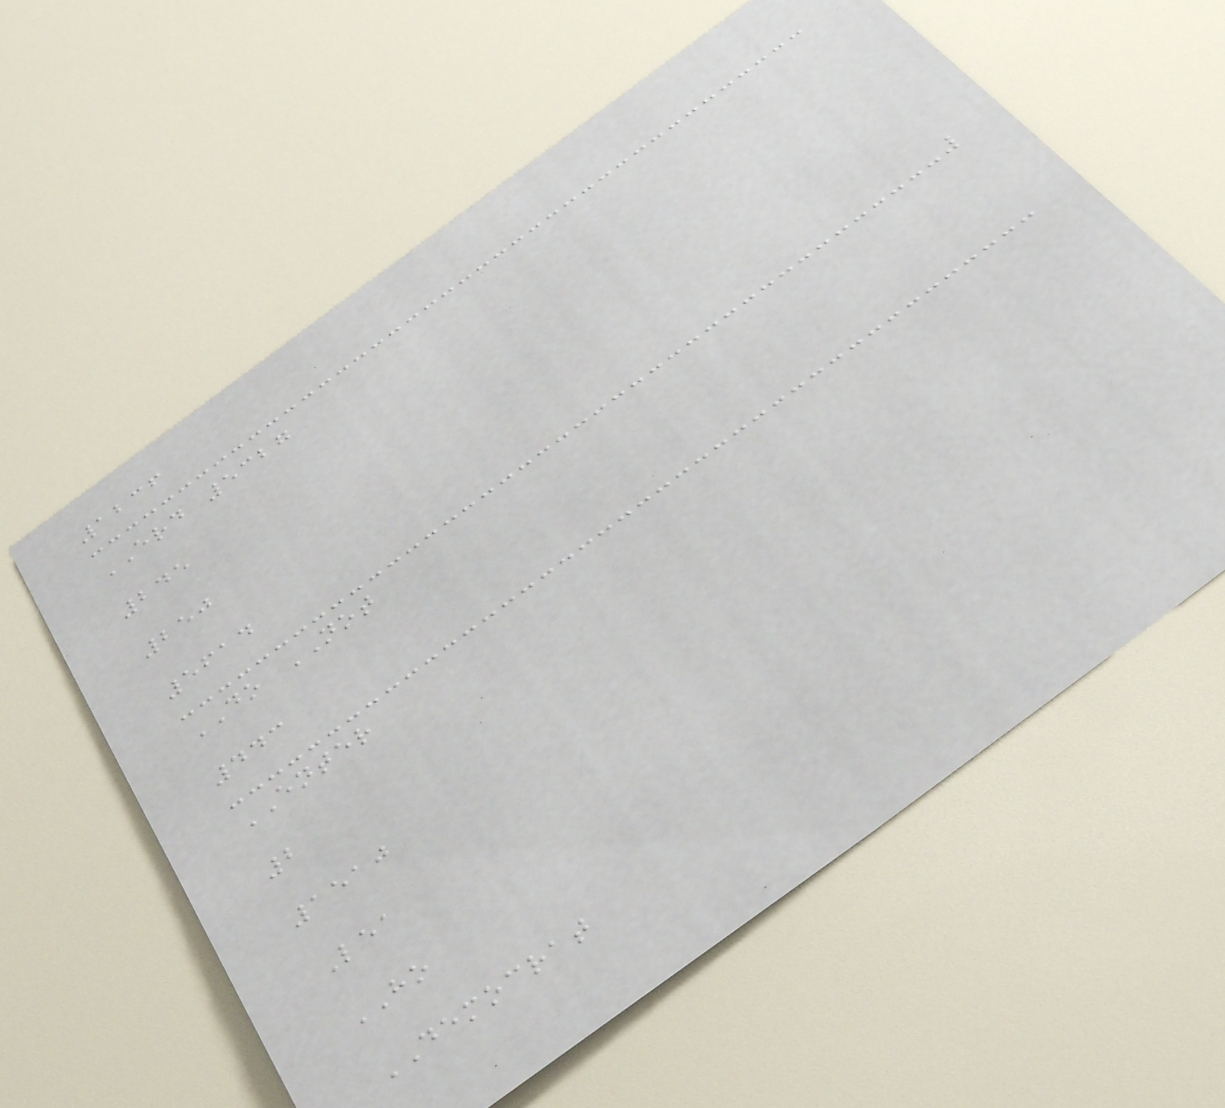1236
ERD 5327
245
250
5614
DO NOT
443
ENTER
2
1510
Lea
HO
DEMOCRAT
